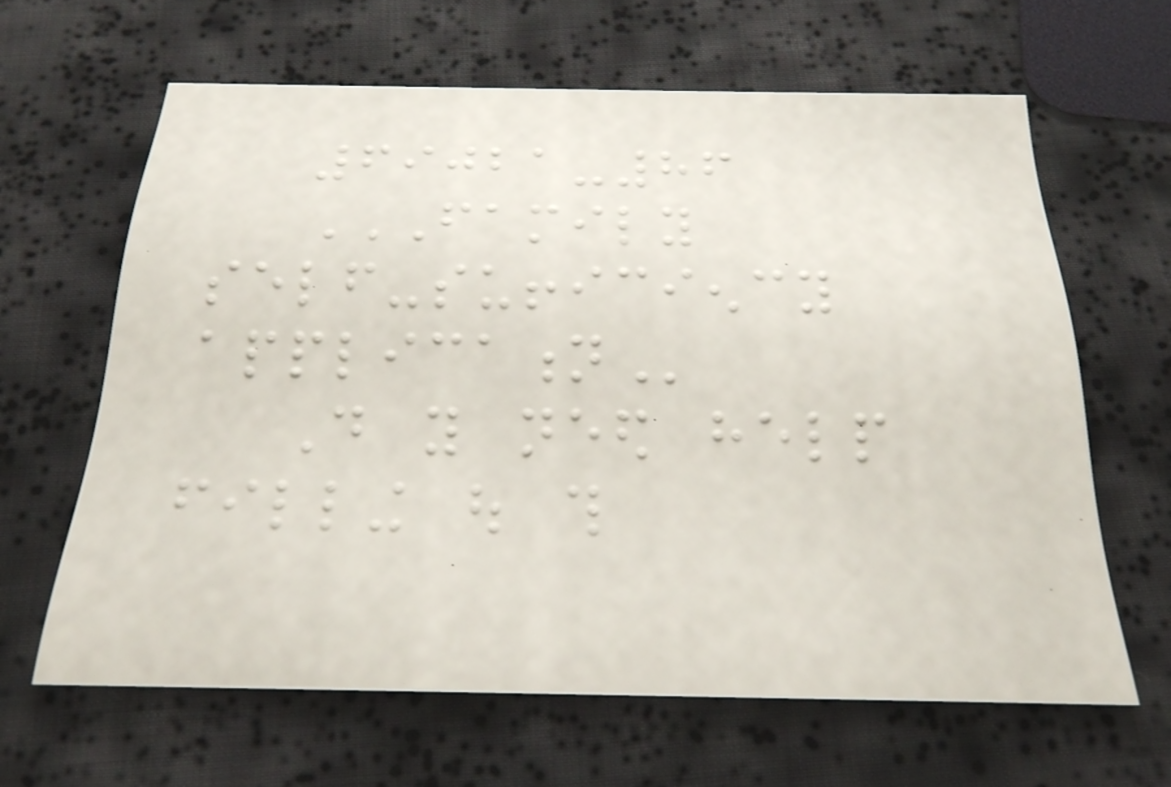69021-86
FAMILY
SELF-SUFFICIENCY
APPLICATION
Do you need help
filling out this
